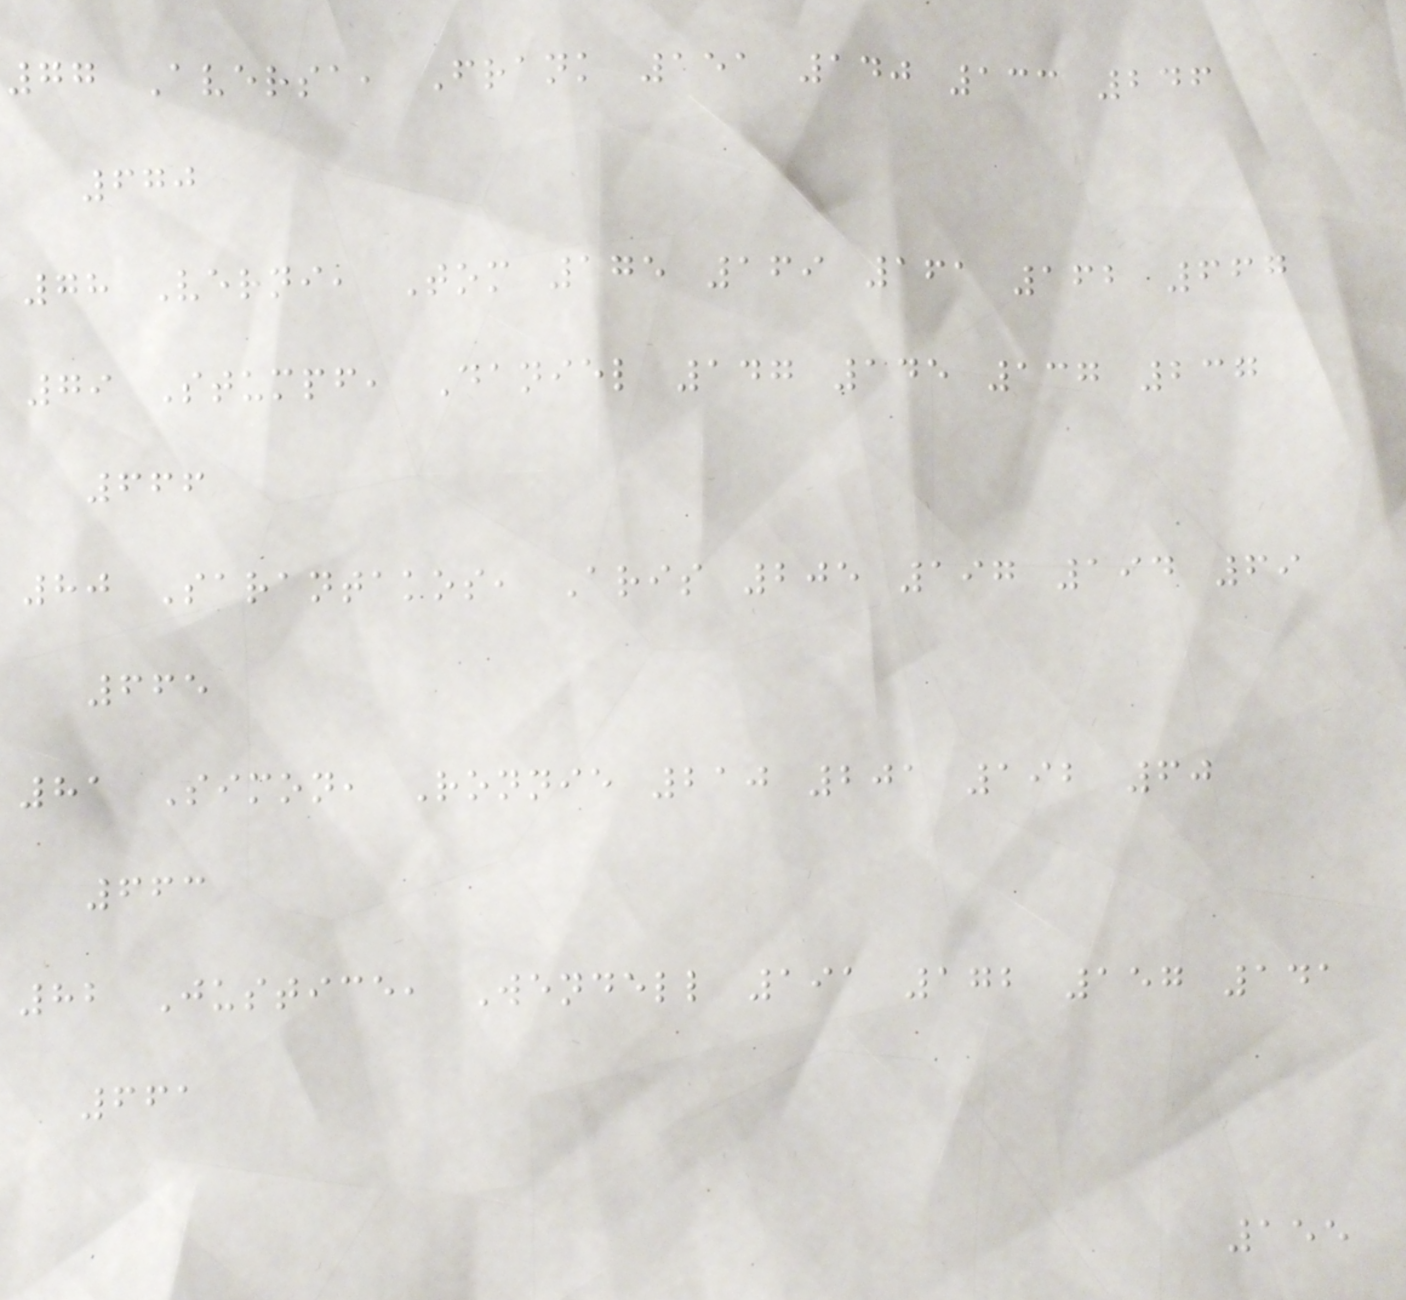77 Aversa, Frank 151 140 133 246
670
78 Verni, Tom 175 169 161 162 667
79 Stumpf, Daniel 147 145 137 237
666
80 Sarantakos, Aris 205 197 194 69
665
81 Simon, Ronnie 210 201 192 60
663
82 Justice, Wendell 191 172 157 141
661
155
